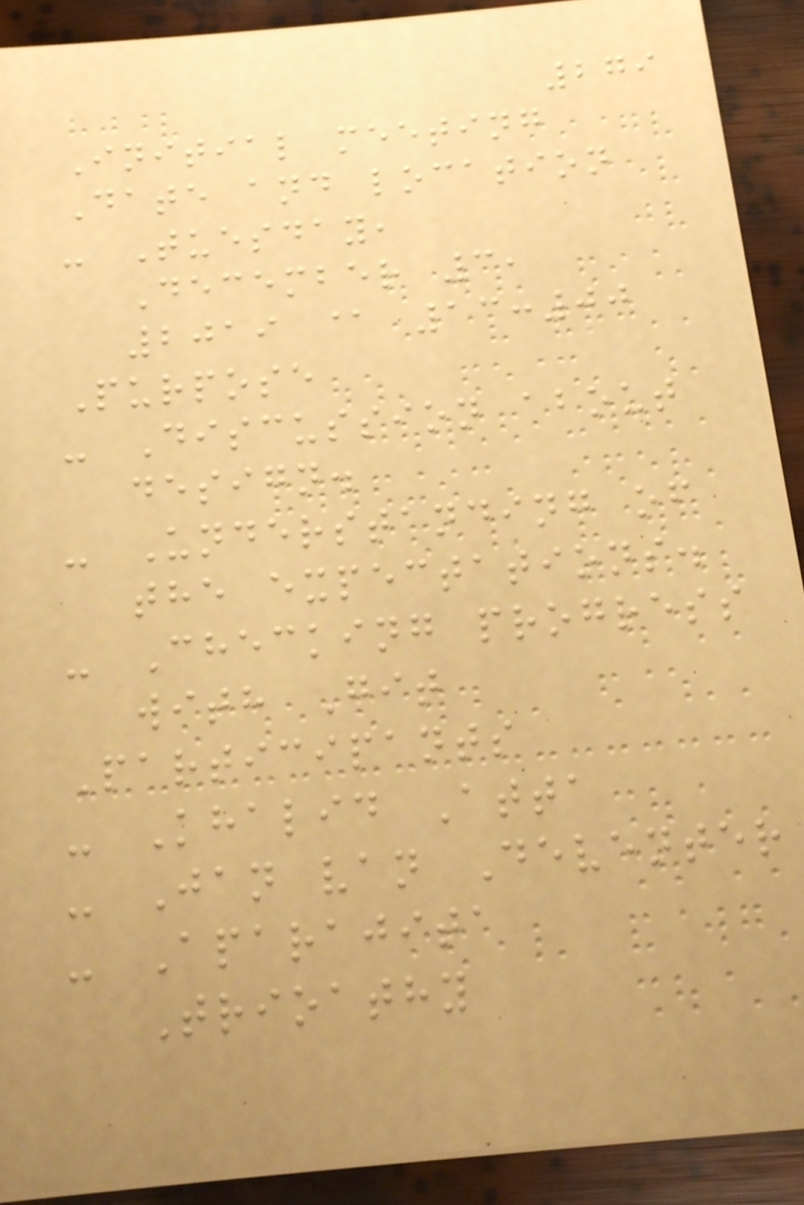279
Initial meeting
Date and location
- Tuesday,
December 3,
2019 @ 13:00
Purpose
- Discussion about
design.
- Understanding of
the expectations.
- Checking progress
with Git
Participants
- Khalid Atta
- Jan van Deventer
- Aparajita
Trioathy
